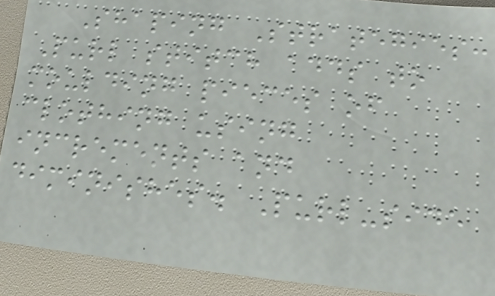Shaping Strategies:
Purl stitch adds to
moulding pieces of
clothing using
increments and
diminishes. Purl-side
